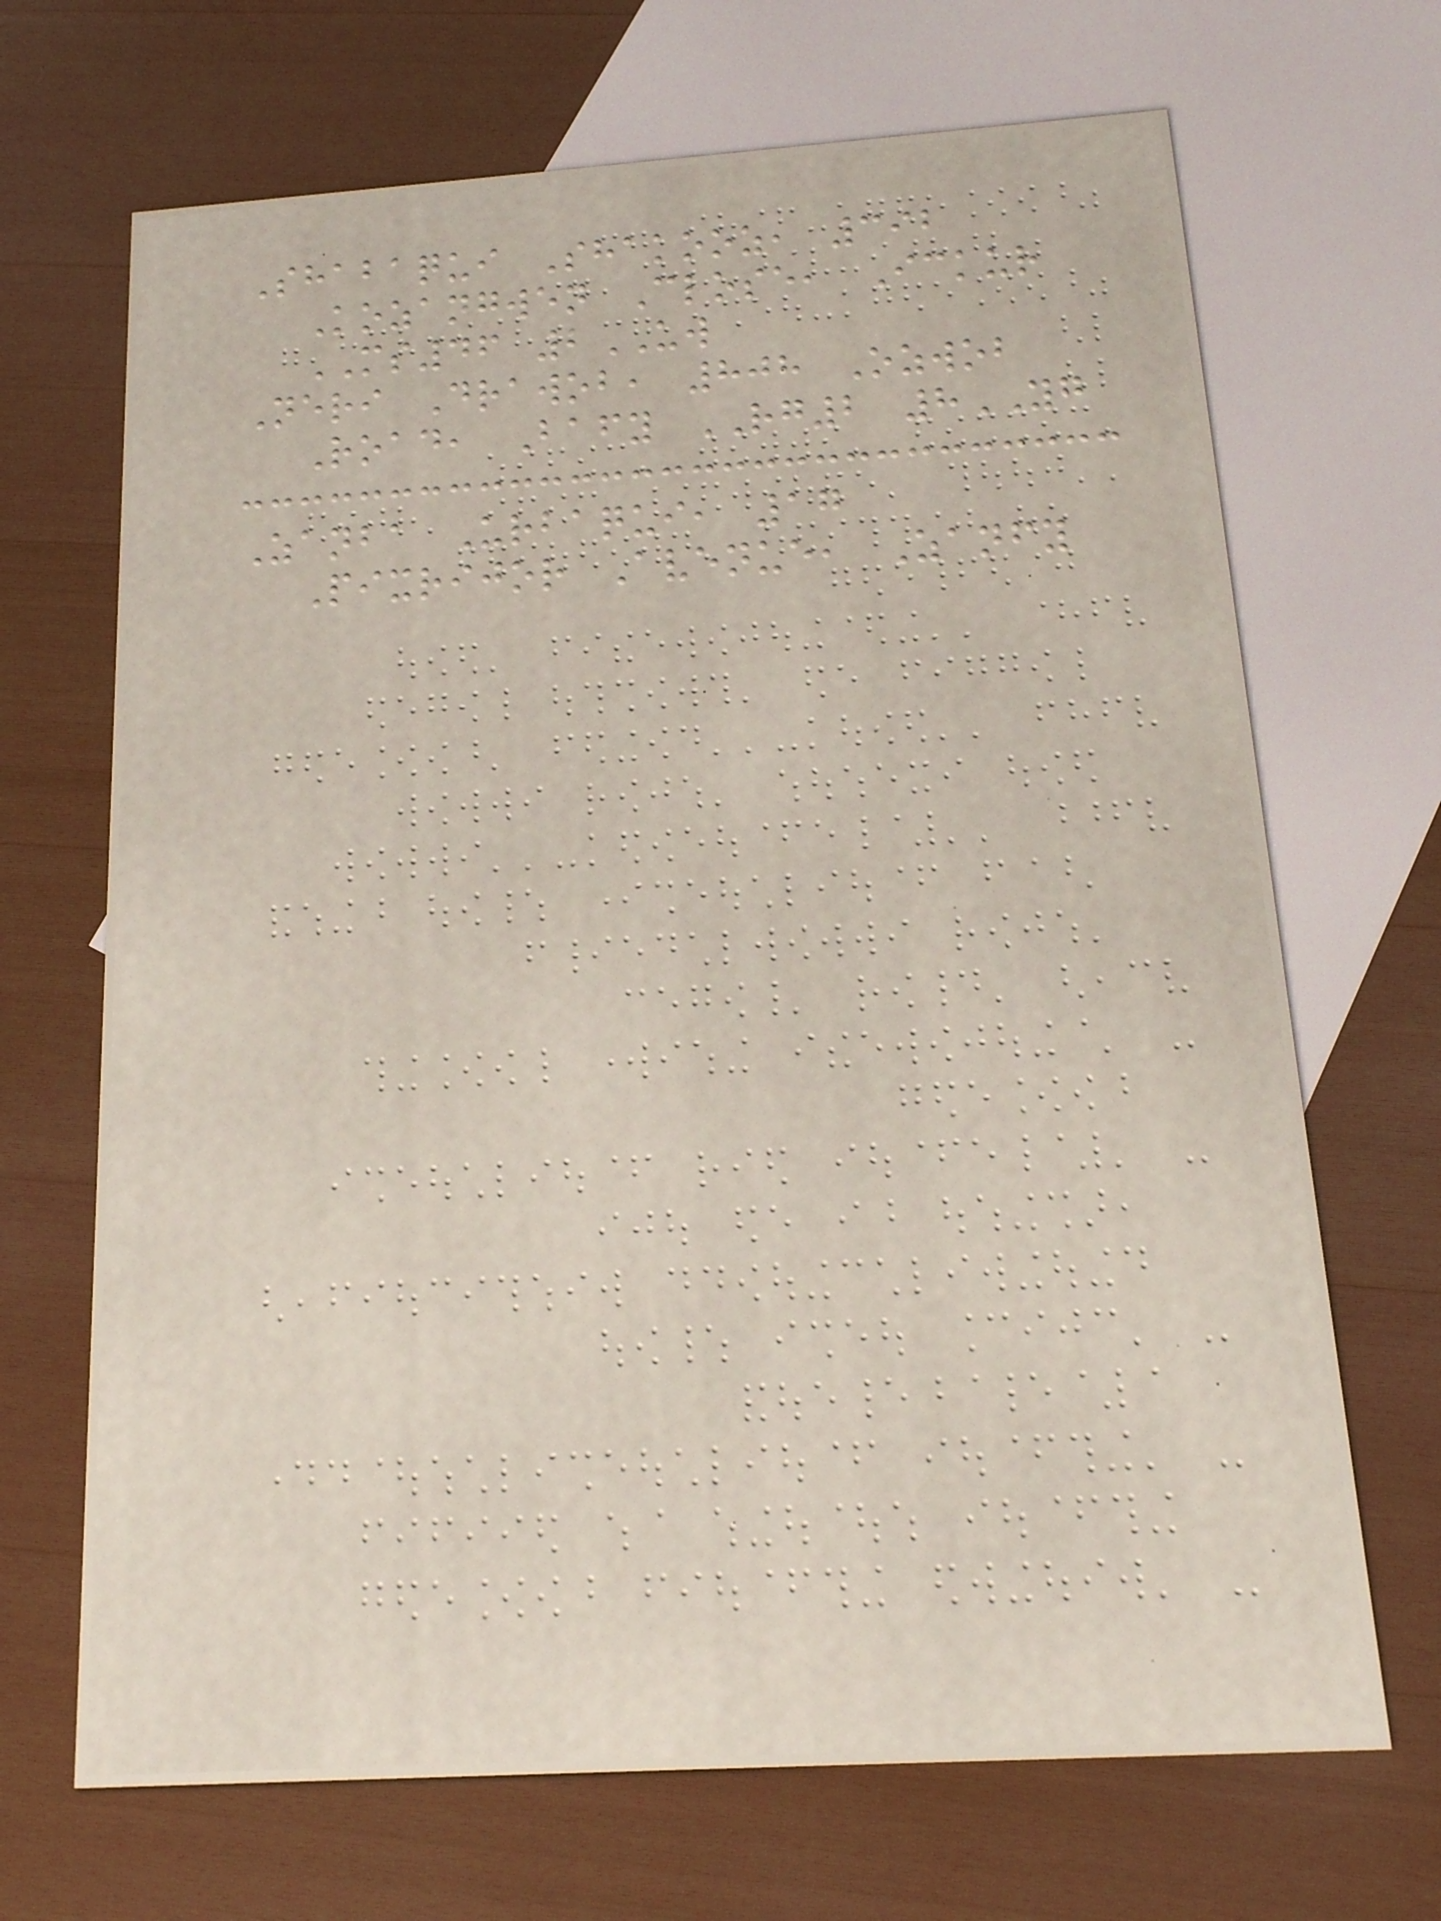Shabaqui Shakooz, 392
Kozangwen Close, Ickur
MS46 2UW
Neri Drawob, 808 Ozwob
Road, Bafy RG2 8YG
Zanba Urbaqui, 17
Pixrijor Avenue, Zanfy
